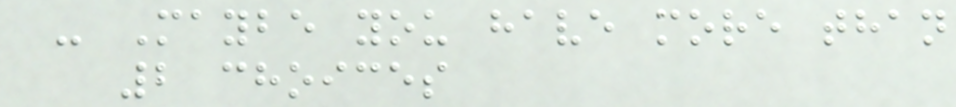- Maybe you have more than
2 choices
